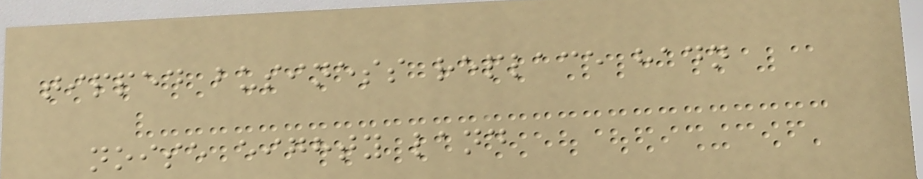tipped business replace hadn
noise eighty land
